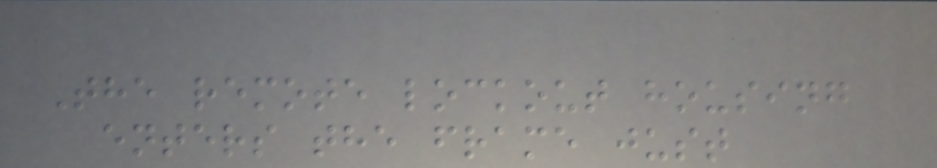The remote lockout housing
enters the frame just
